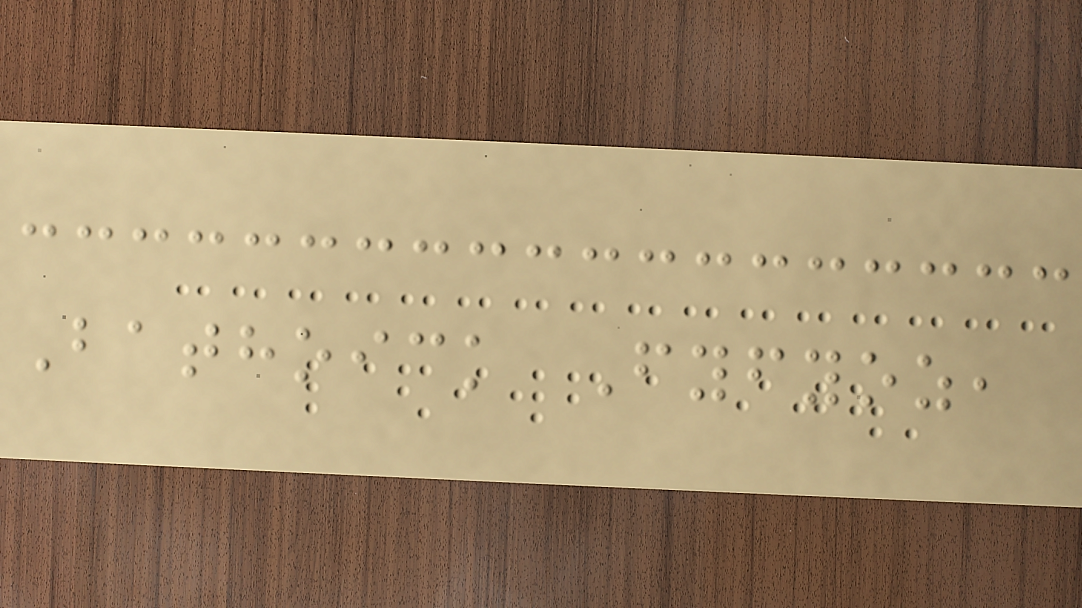Bathoick Fyfyoz,
